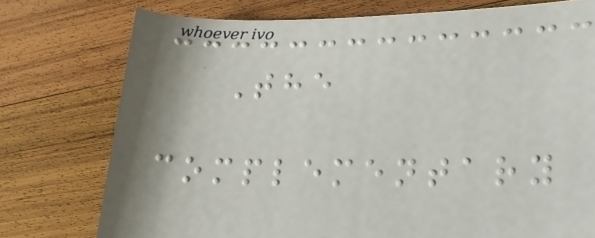The
complementary
